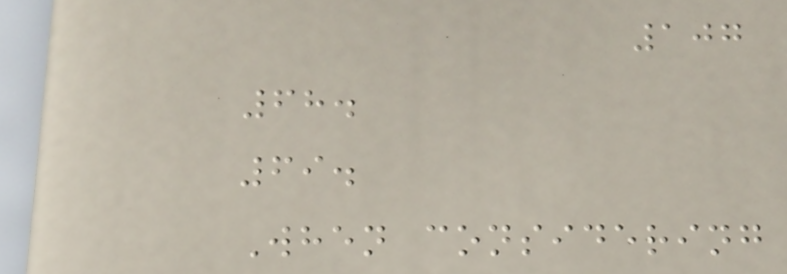107
68.
69.
When considering
